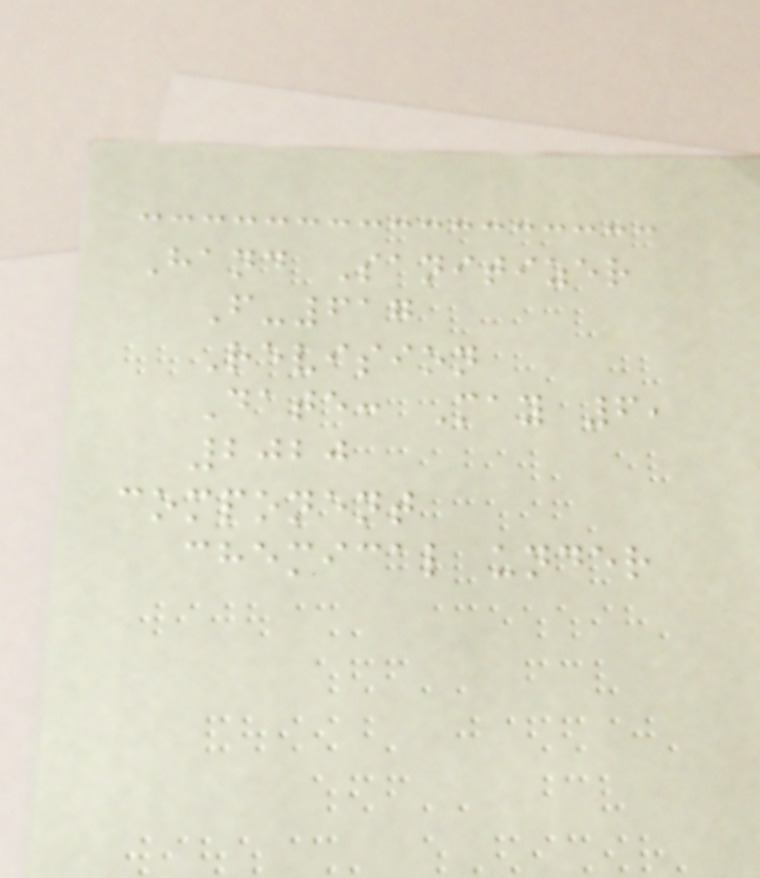Hand Sanitizer
F-617
Revision
Date: May 6,
2020
component
chemical under
